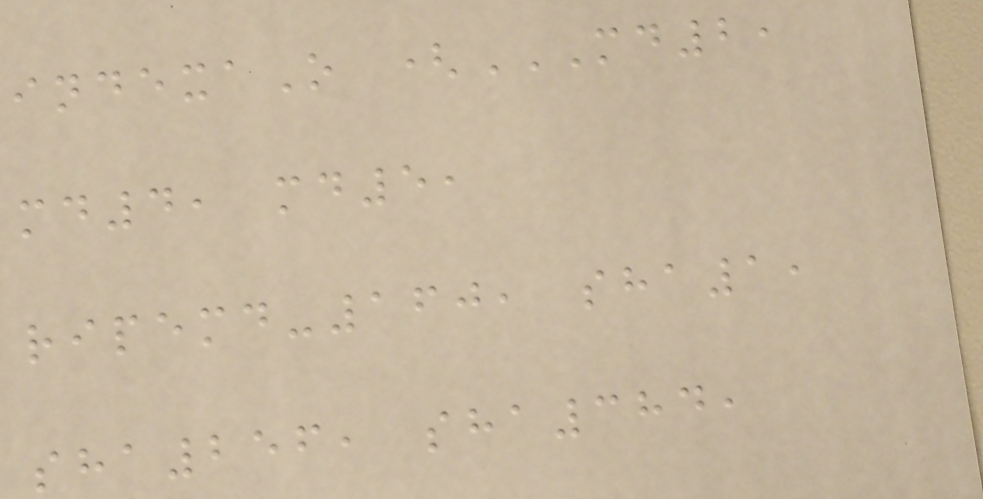indexaO (MD2,
MD4, MD5,
RIPEMD-160, SHA1,
SHA256, SHA384,
